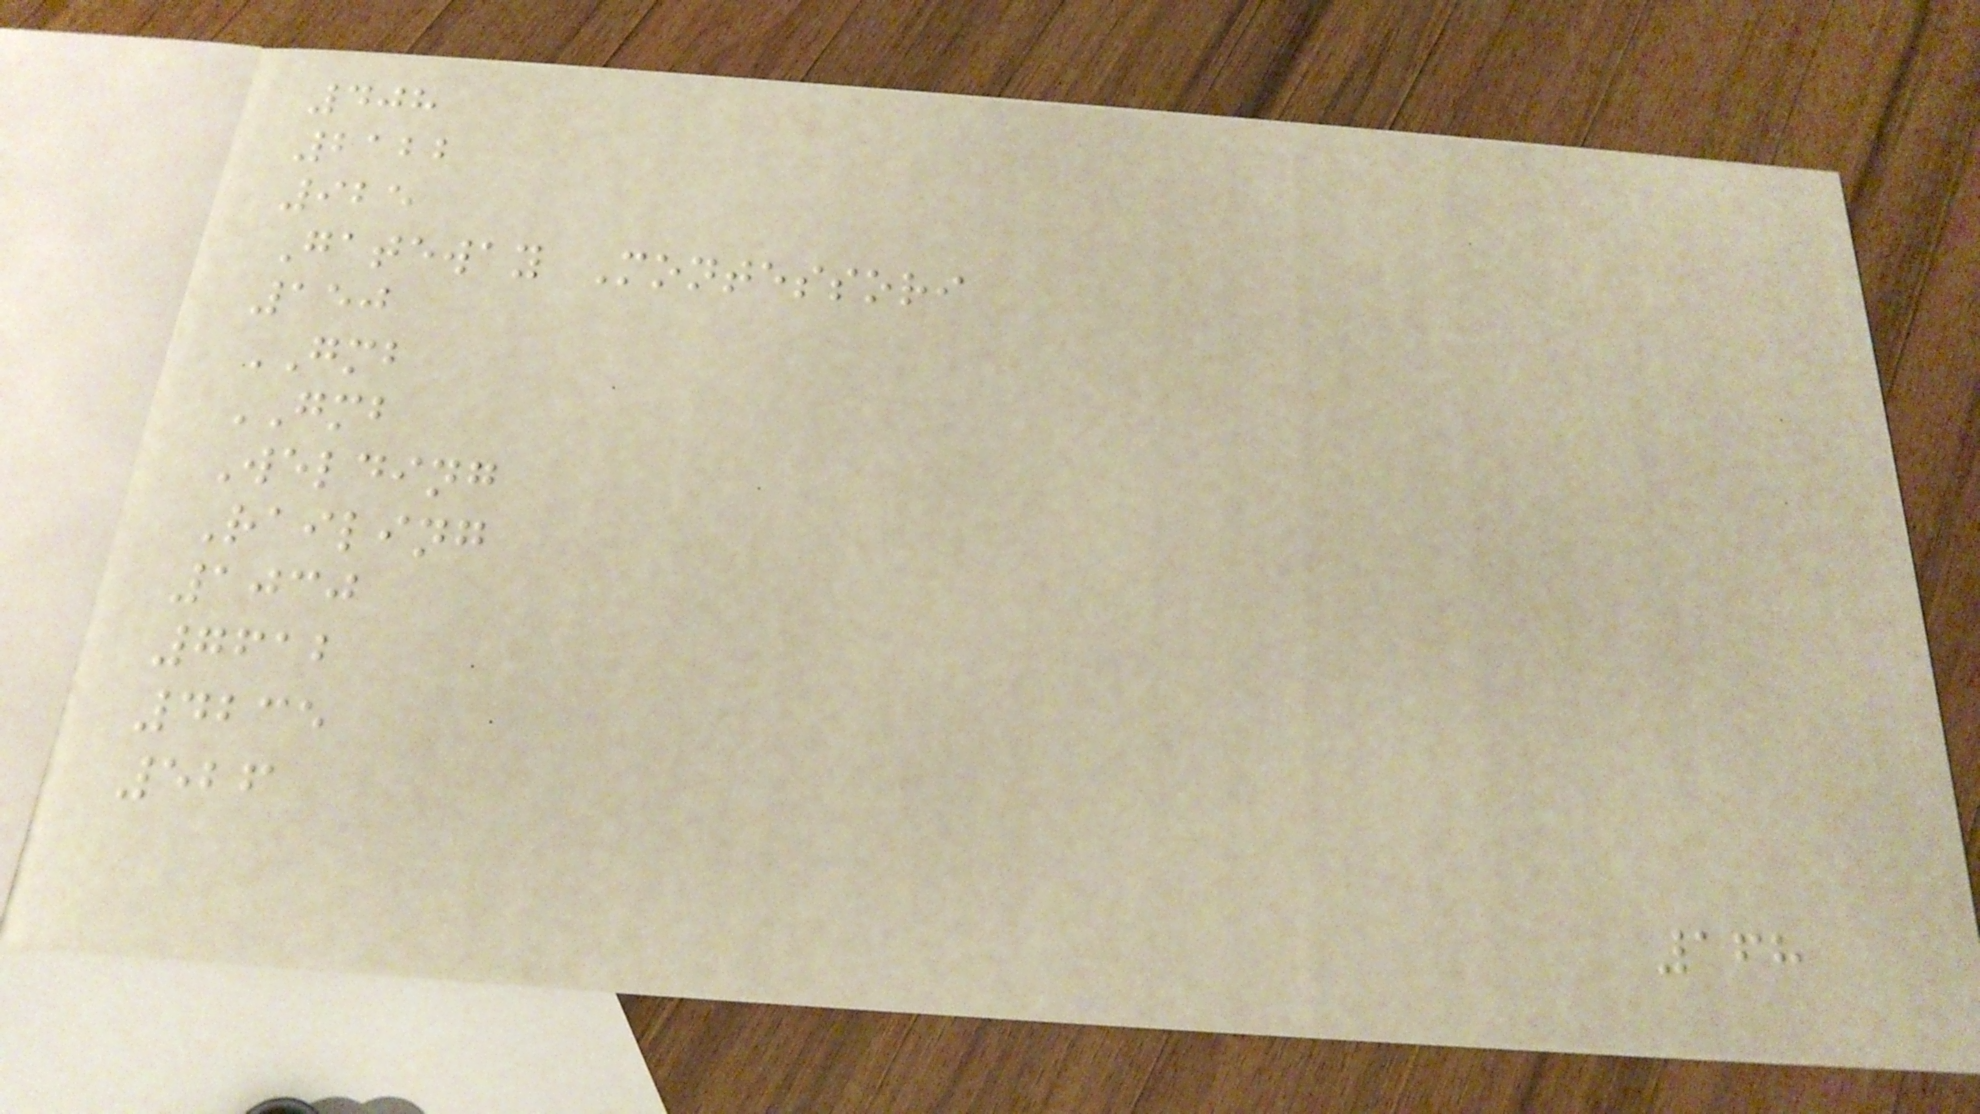408
2122
925
Gateway Montessori
150
GMB
GMB
Welding
Railing
1030
7612
4235
526
168
